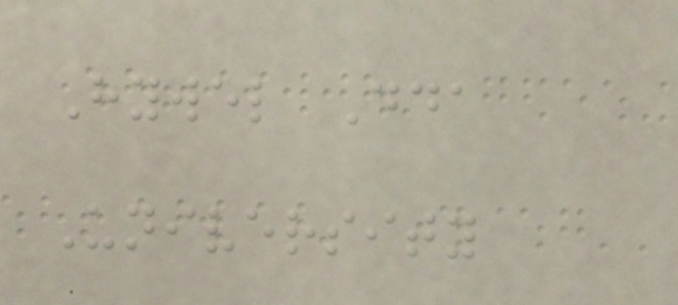Hywel Dda
University
